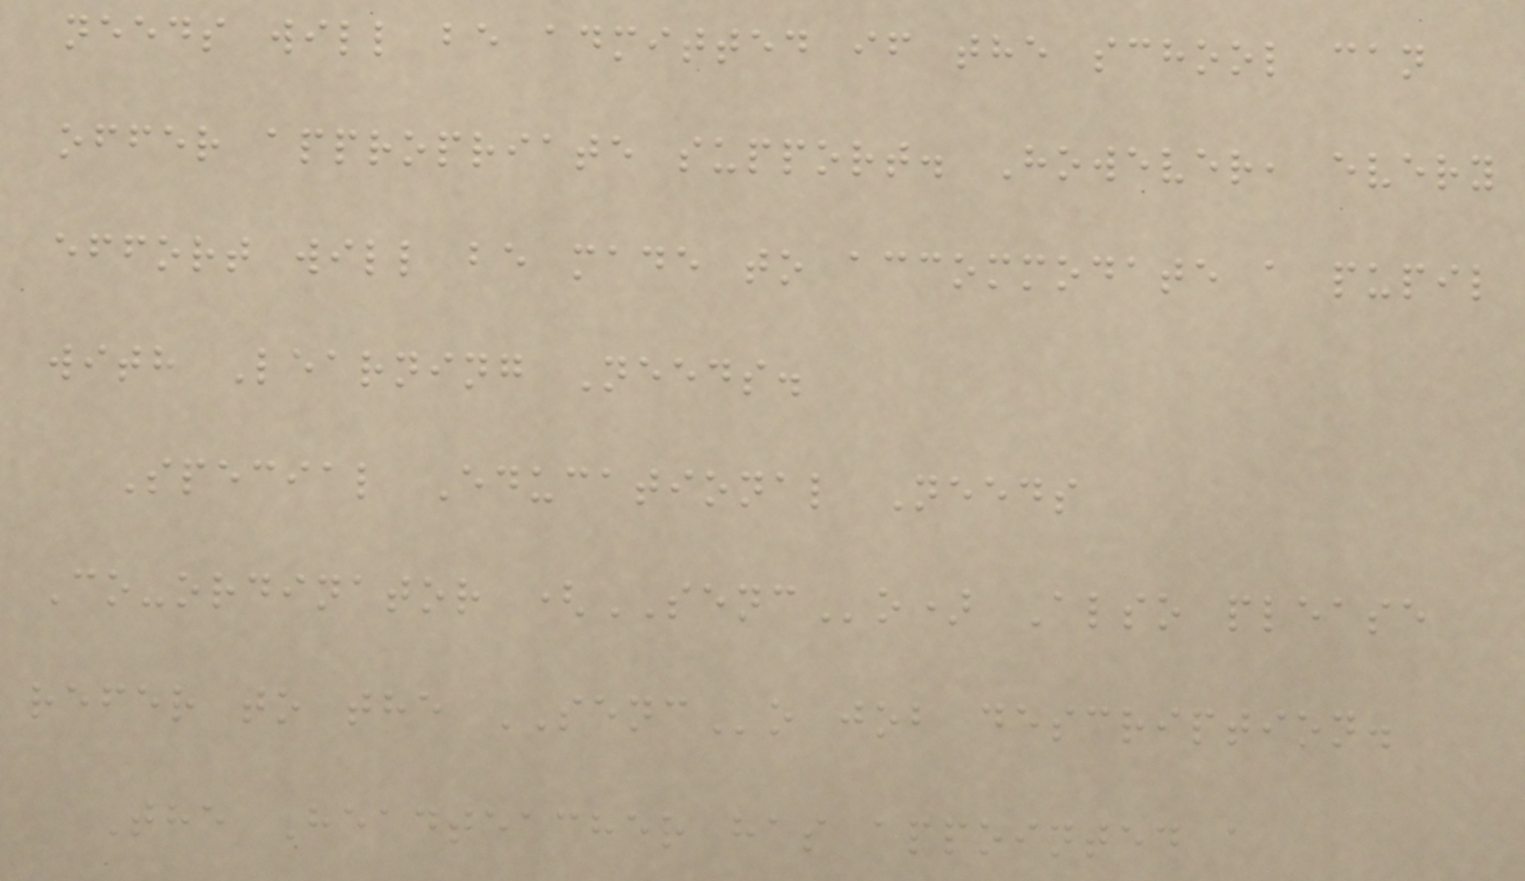needs will be admitted if the school can
offer appropriate support. However, every
effort will be made to accommodate a pupil
with Learning Needs.
Special Educational Needs
Co-ordinator (SENCo) Also please
refer to the SENCo job description.
The Headteacher has appointed a
